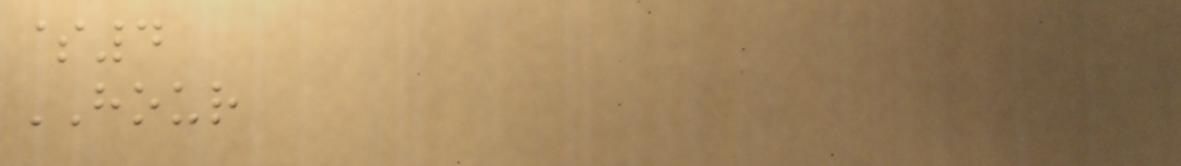$4
HOUR
